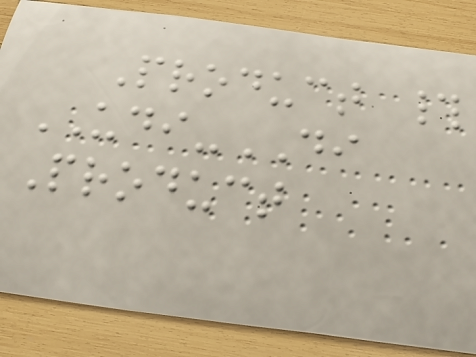Product #
UDI-DI
Product
